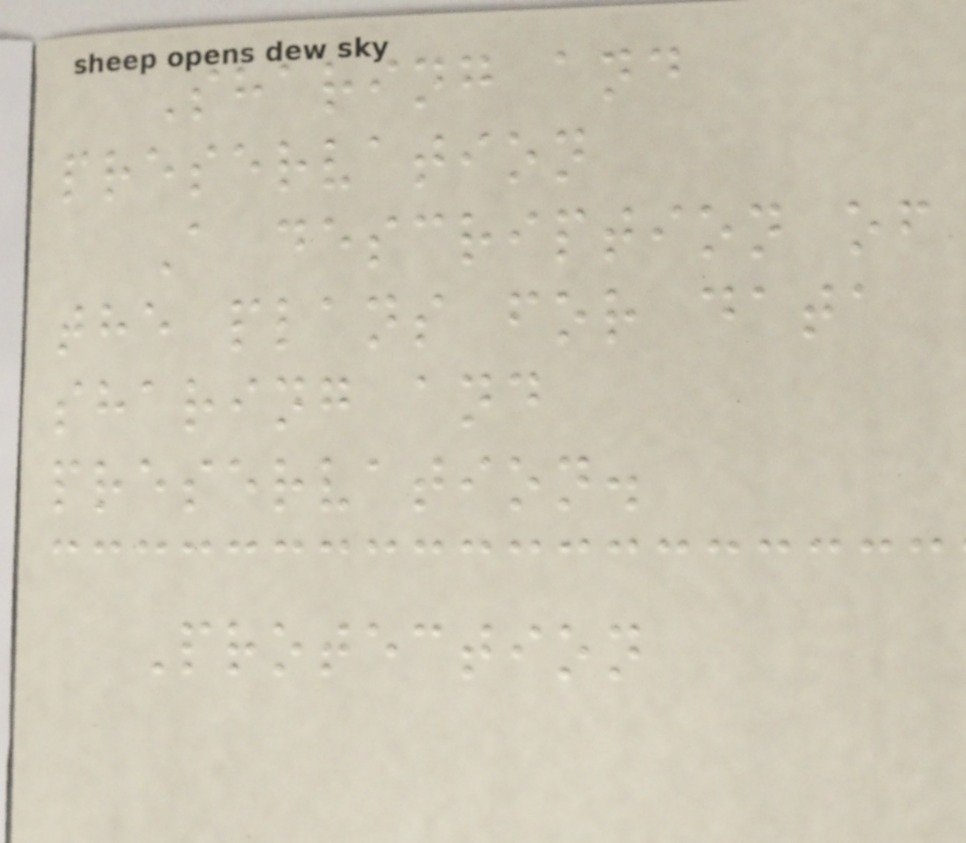Sharing and
preservation
A description of
the plans for data
sharing and
preservation.
Protection
